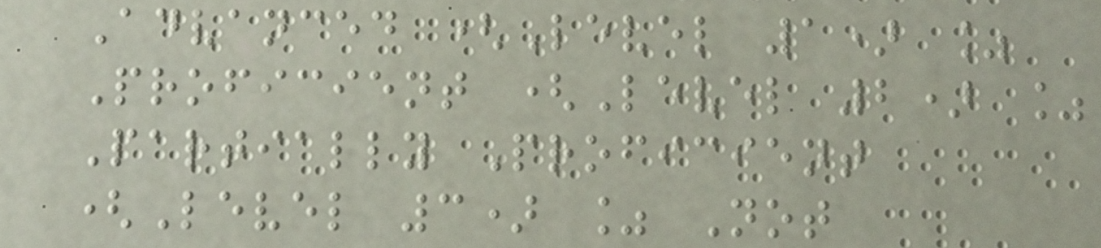Advanced (Level 1) %
Proficient (Level 2) %
Partially Proficient
(Level 3) % Not
